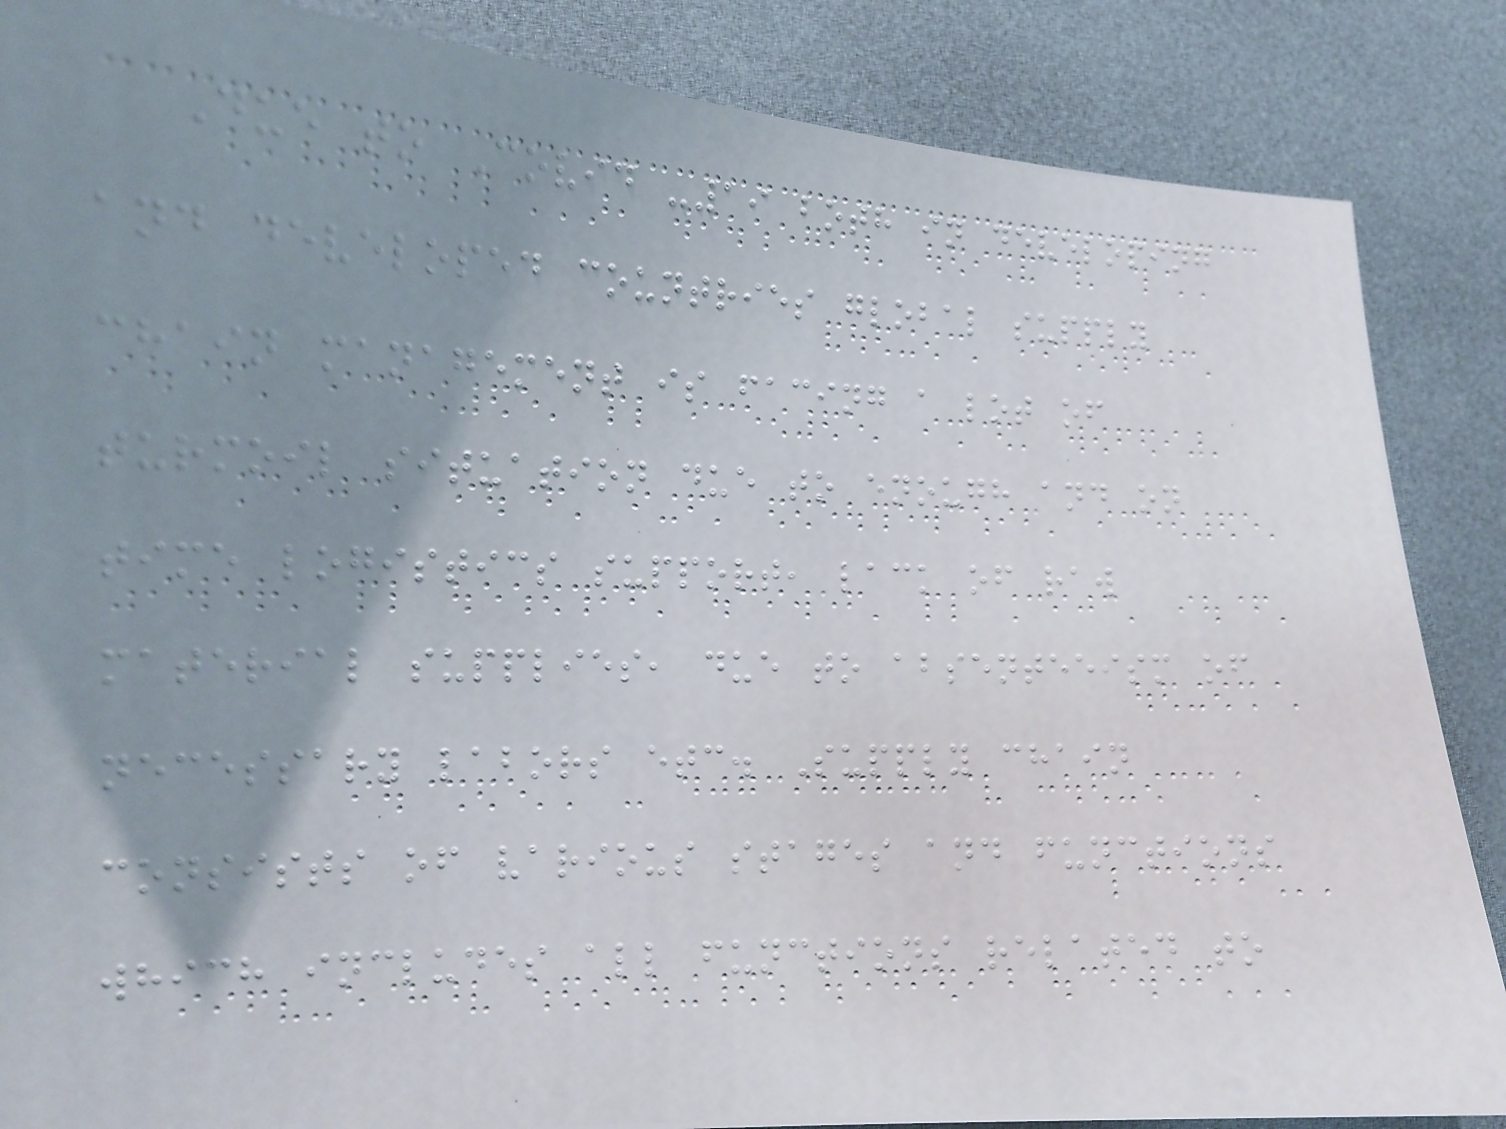Due to Covid -19 both in developing
and developed countries global supply
chain management is facing a lot of
turmoil situation due to enough and on
time logistics support, lack of raw
material supplies, due to absenteeism of
necessary labors etc. Supply chain
consists of various stages and functions
which includes all functions related to
